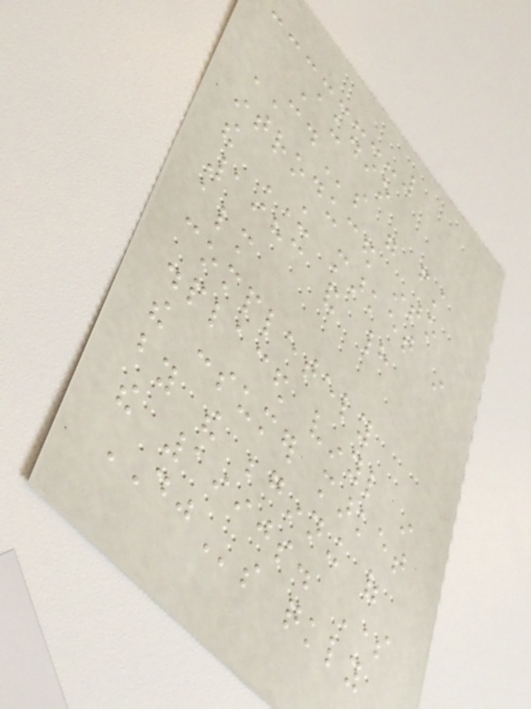Audio
CDs were first
introduced into
the US market in
1983 and had
almost
completely
displaced vinyl in
the consumer market
by the beginning of
the 1990s. Some
DJs quickly
